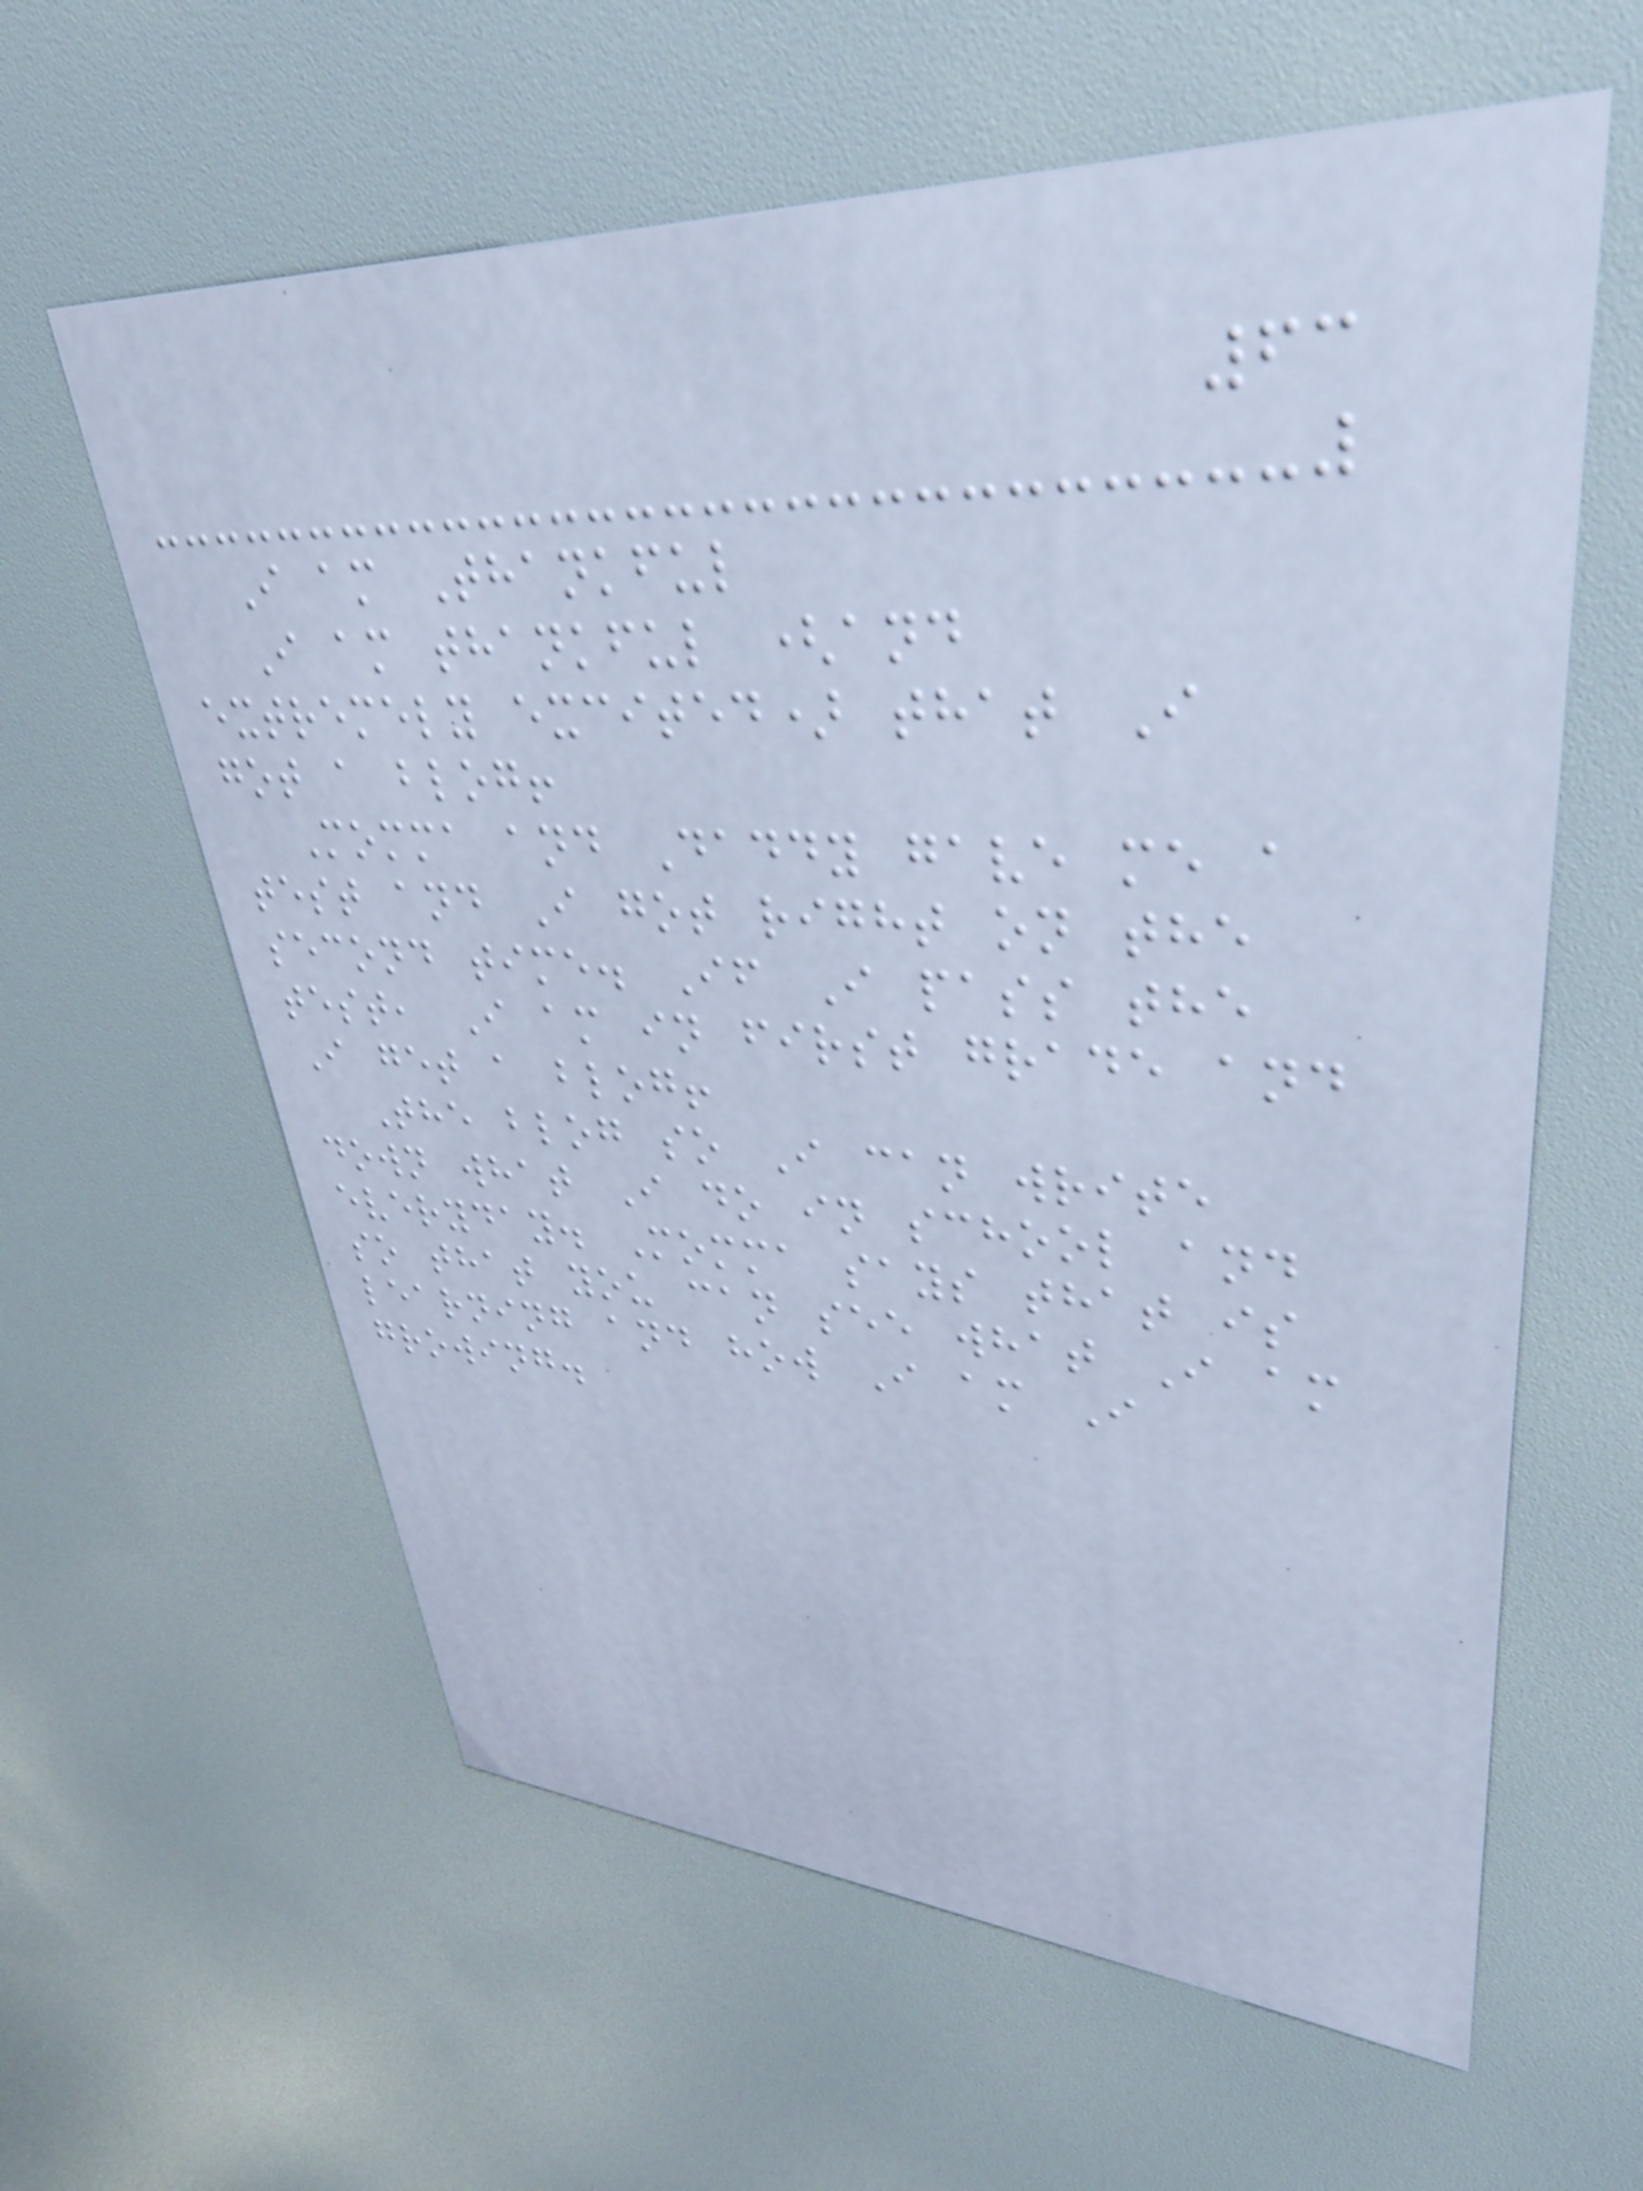63
I am Thankful
I am thankful (and
extremely excited) that I
got a blog!
Momma and Daddy gave me a
test and I got right on the
second time. If I pass the
test, I am in first grade and
I get a blog!
The blog so I can write
down what I do in school and
everyday. Momma says that is
so that you can see what I am
learning and how I am I
growing.
